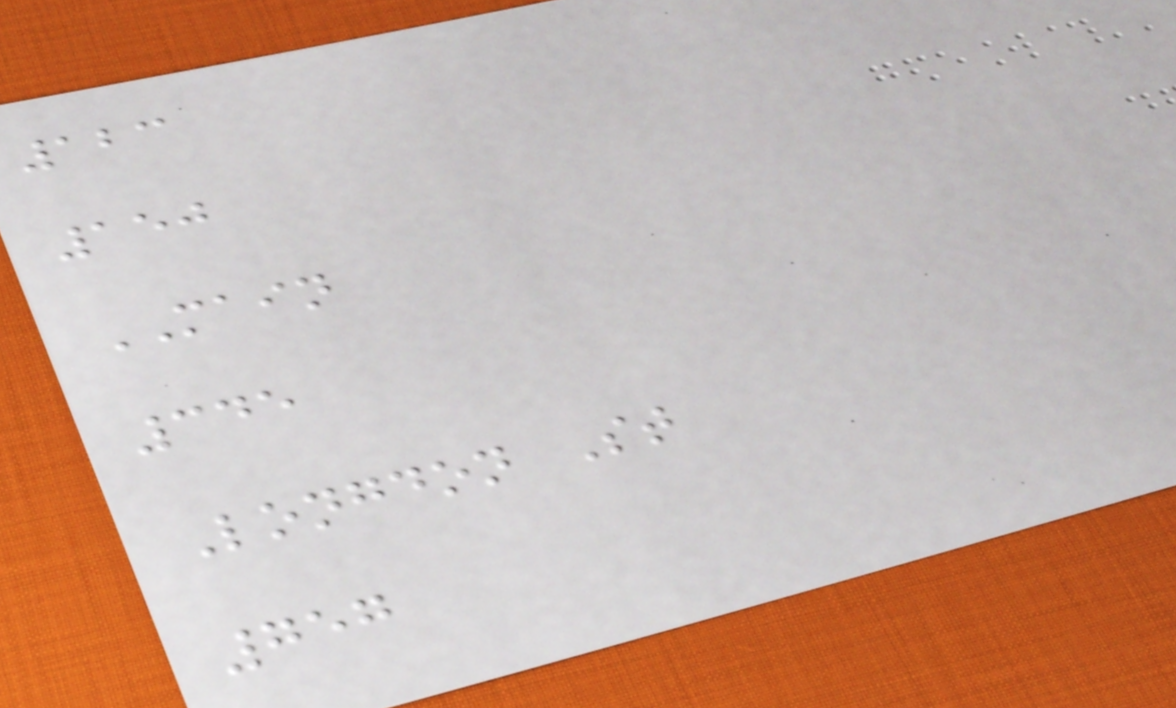123
150
MAIN
345
Longdon St
757
